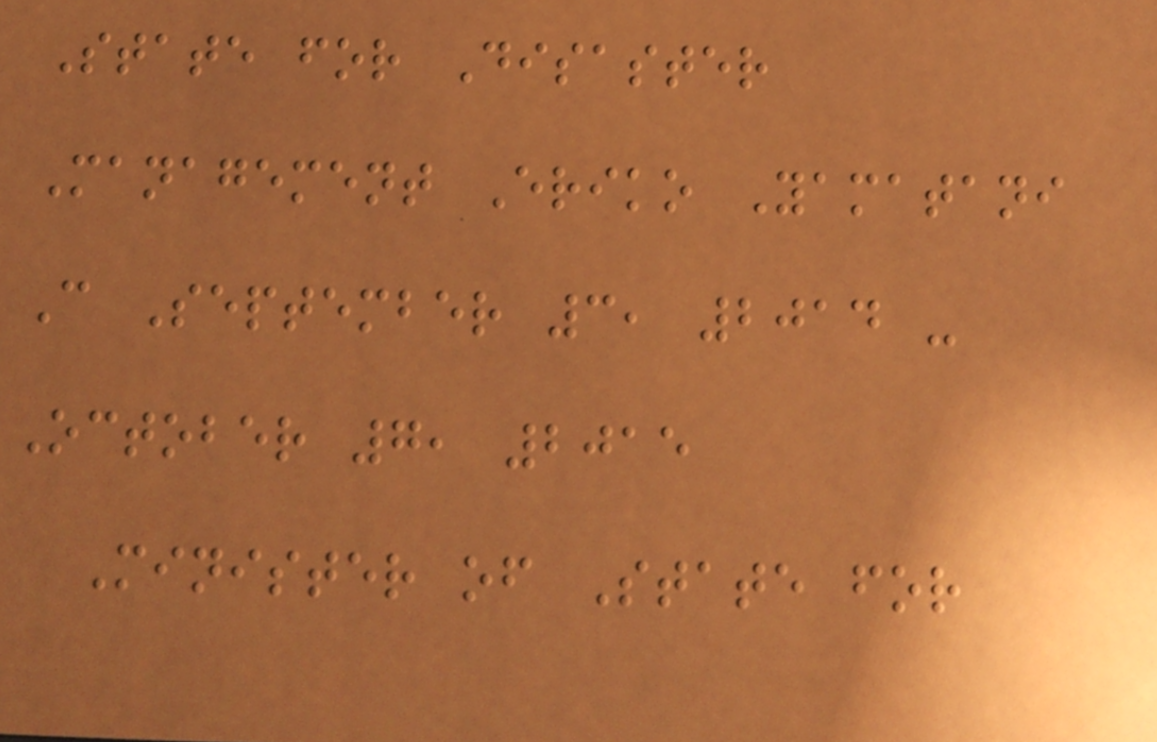State for Disaster
Management Eriko Yamatani
C September 3, 2014 -
October 7, 2015
Minister of State for
